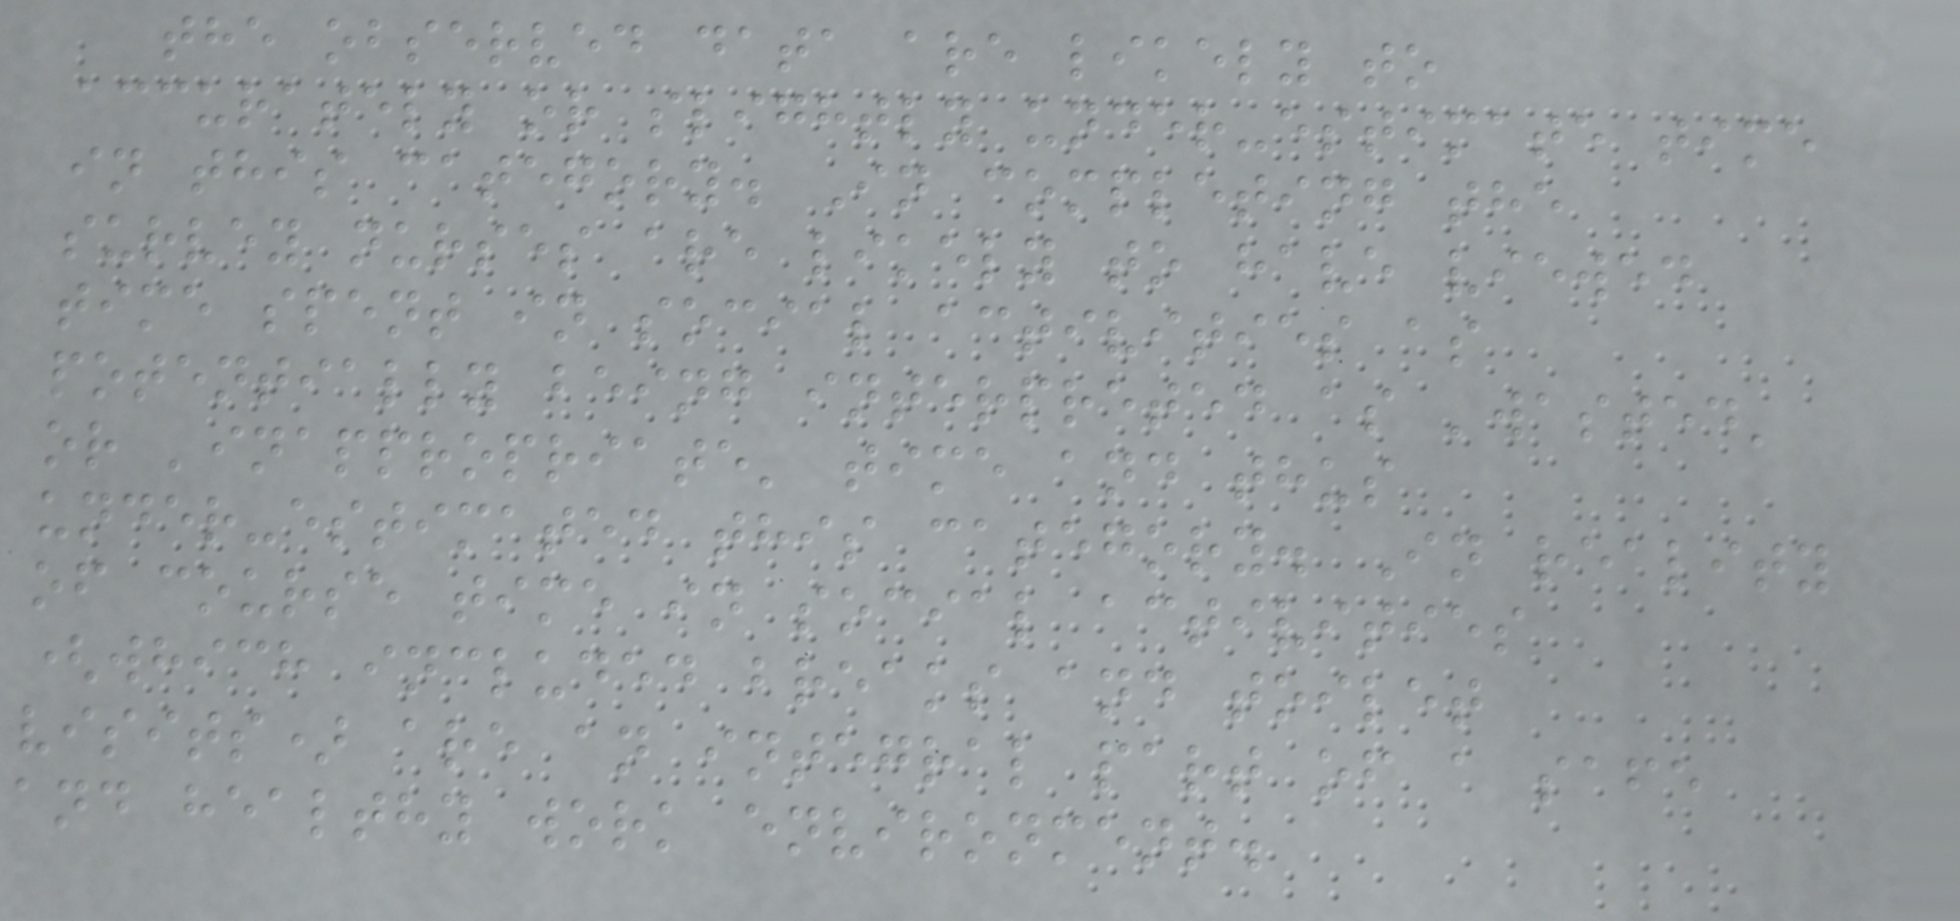the observed data are likely to
accurately or slightly under-estimate time
in this category. In completing the
survey nurses are likely to have viewed
time spent in social activities as
potentially being interpreted as 'wasted'
or 'inappropriate' time and thus
under-estimated this category. In reality
of course time in social activities
(which included breaks and toilet
visits) are an integral part of a safe
and healthy work environment.
